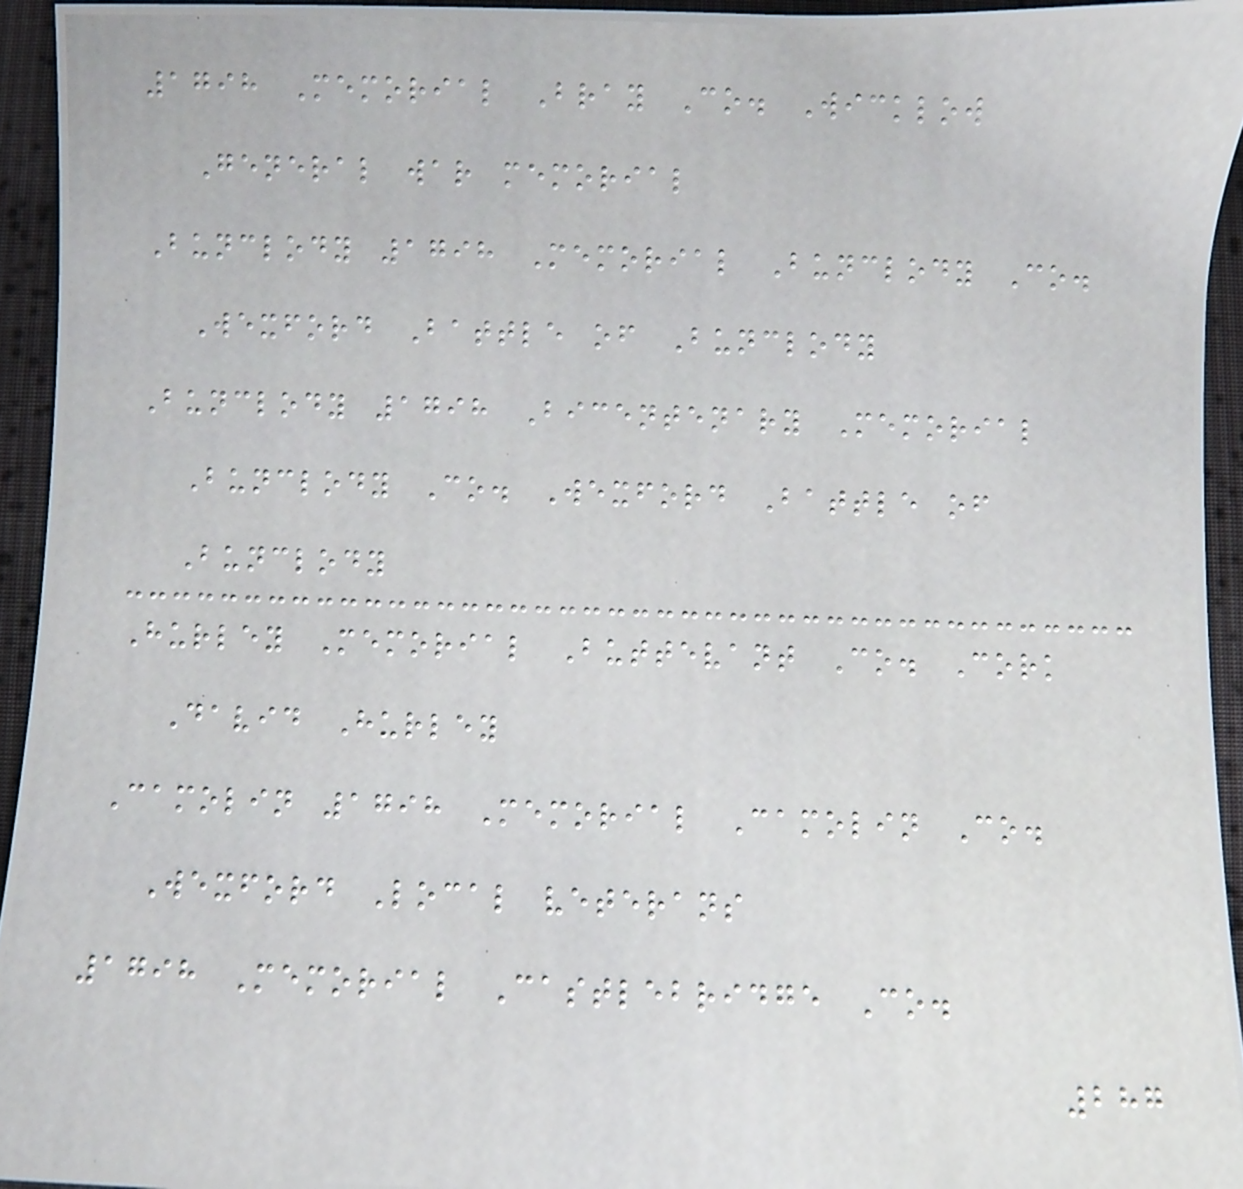1798 Memorial Bray Co. Wicklow
General war memorial
Bunclody 1798 Memorial Bunclody Co.
Wexford Battle of Bunclody
Bunclody 1798 Bicentenary Memorial
Bunclody Co. Wexford Battle of
Bunclody
Hurley Memorial Buttevant Co. Cork
David Hurley
Camolin 1798 Memorial Camolin Co.
Wexford Local veterans
1798 Memorial Castlebridge Co.
287
